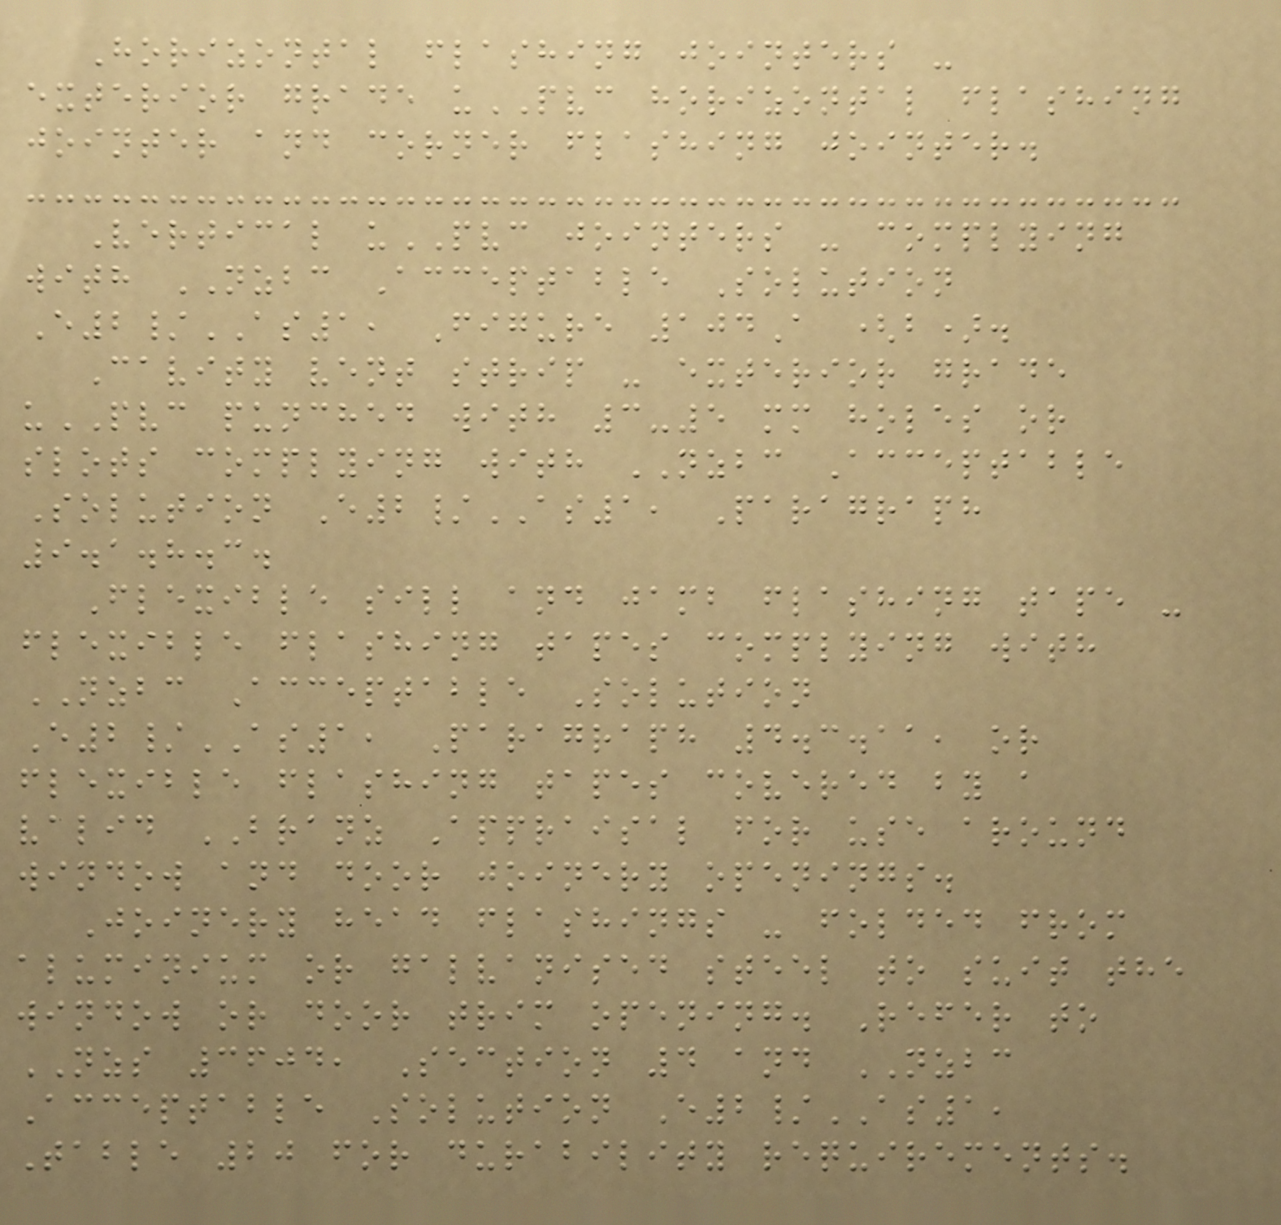Horizontal flashing jointers -
exterior grade uPVC horizontal flashing
jointer and corner flashing jointer.
Vertical uPVC jointers - complying
with NZBC Acceptable Solution
E2/AS1, Figure 104A (b).
Cavity vent strip - exterior grade
uPVC punched with 3-5 mm holes or
slots complying with NZBC Acceptable
Solution E2/AS1, Paragraph
9.1.8.3.
Flexible sill and jamb flashing tape -
flexible flashing tapes complying with
NZBC Acceptable Solution
E2/AS1, Paragraph 4.3.11, or
flexible flashing tapes covered by a
valid BRANZ Appraisal for use around
window and door joinery openings.
Joinery head flashings - folded from
aluminium or galvanised steel to suit the
window or door trim opening. Refer to
NZS 3604, Section 4 and NZBC
Acceptable Solution E2/AS1,
Table 20 for durability requirements.
